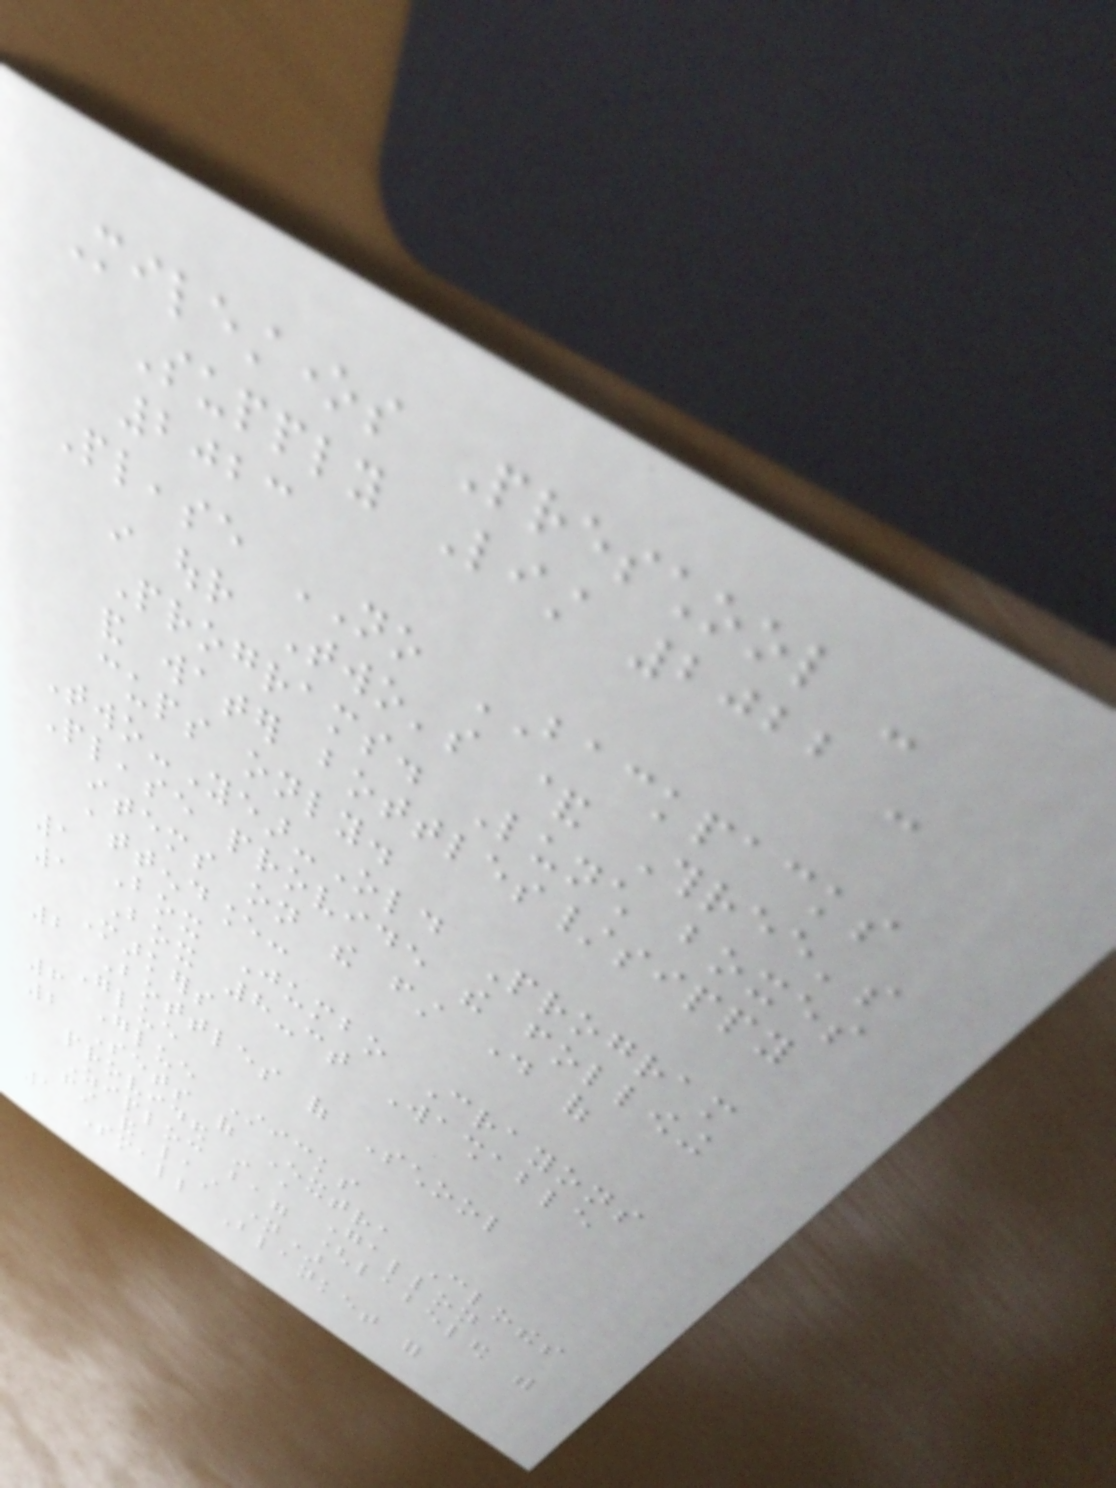Milestones Preschool -
Supply List 2022 -
2023
Please NO BACKPACKS
in our Two's & Three's
Programs. Lunch boxes
and water bottles/sippy
cups only.
Two-Year-Old Program
Please provide the following
items on the first day of
attendance:
1 Box Jumbo Crayons
1 Box 8-ct Washable
Markers
2 Bottles of School
Glue
6 Glue Sticks
2 Sets of Extra Clothes
provided in a Gallon
Ziploc bag (labeled with
first and last name)
1 Small Blanket for
